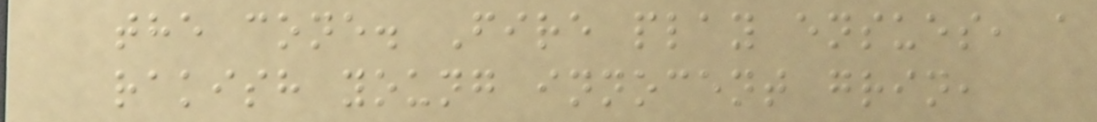the cone. Fire play ensues, a
rakish young innocent grin,
